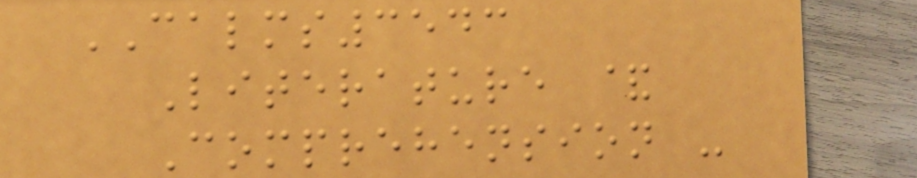CALMS3543
Literature &
Comprehension -
